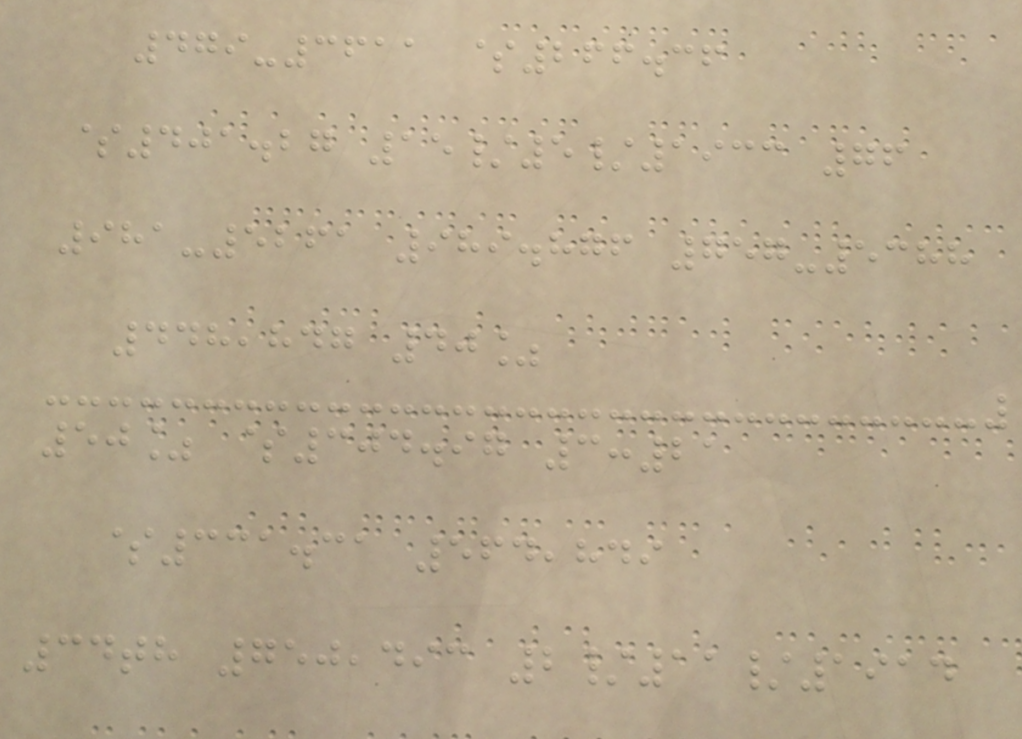479-3611 $266.36
$401.27 15/5/1933 76
981-5261 989.876 757-5388
448,847 40%
50% $304.97 3:21
$331.31 564,849
34th 750,493 2/11/1914
